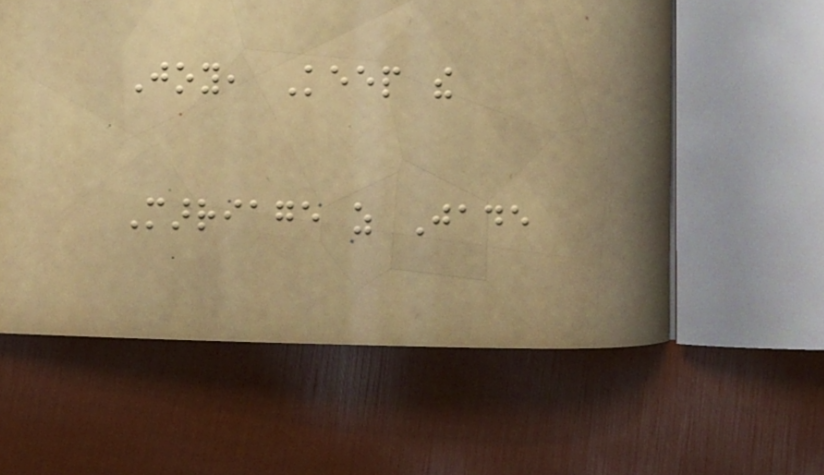Joy, Keep the
Marriage as Jade
